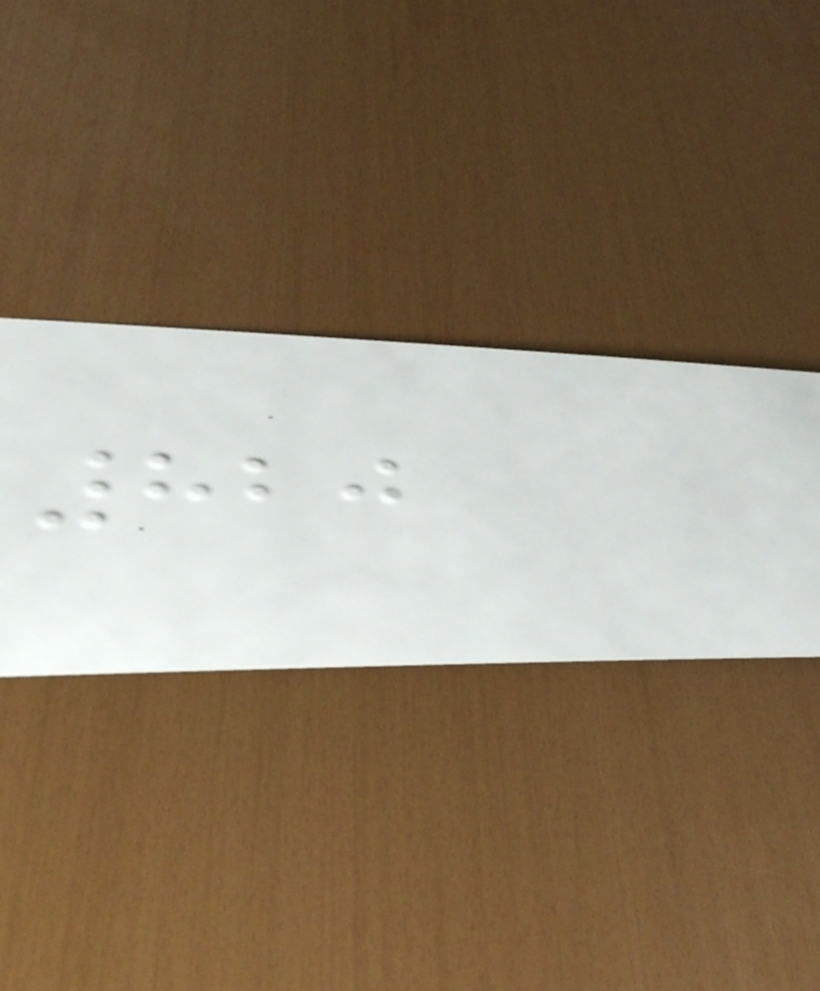820
